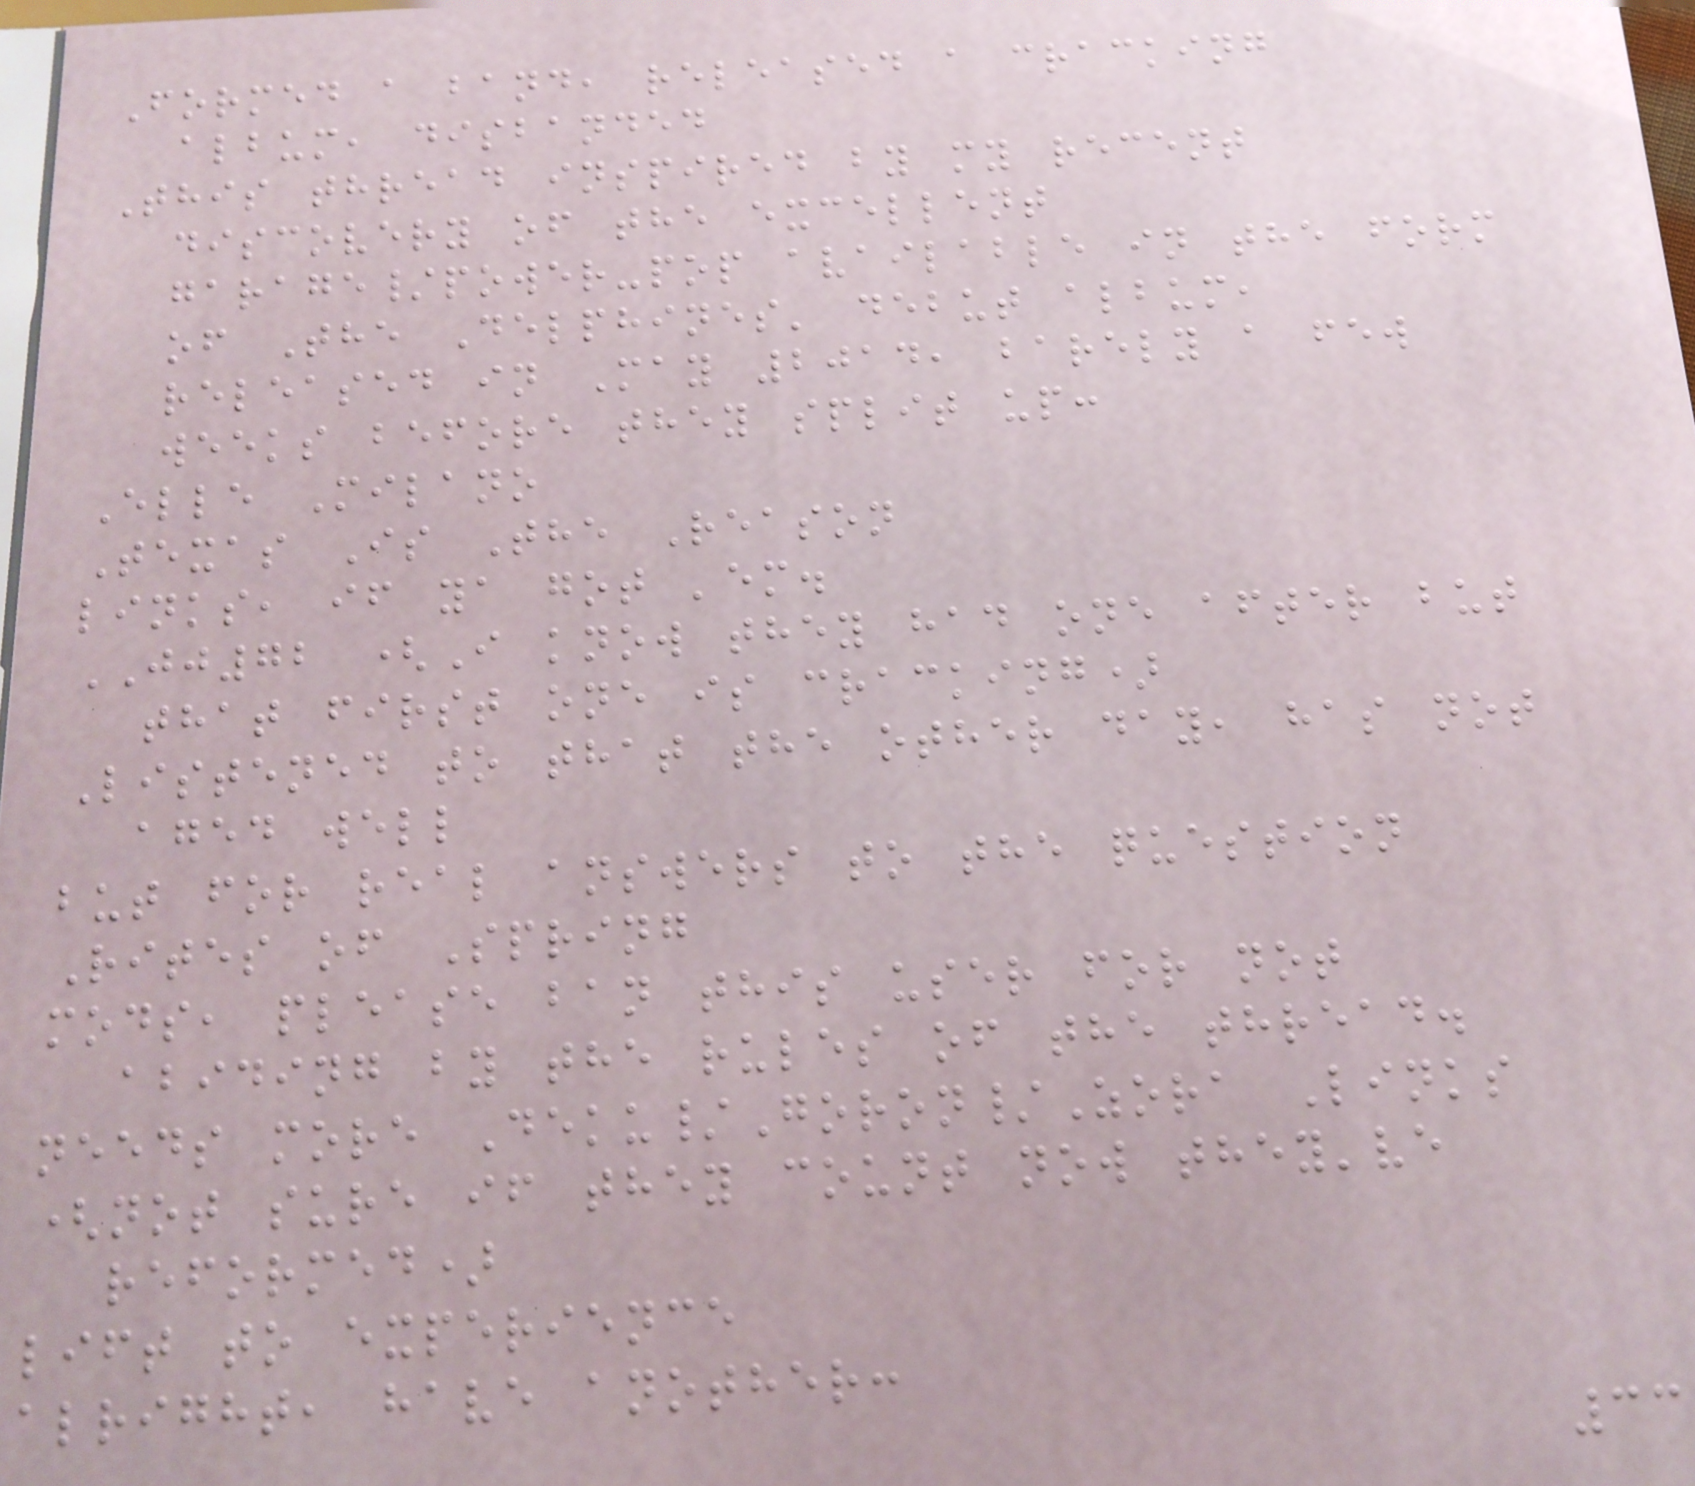Formed a band, released a cracking
album, disbanded
This thread inspired by my recent
discovery of the excellent
garage/power-pop available in the form
of The Delphines' debut album,
released in May 2014, barely a few
weeks before they split up:
Elle Milano
Texas Is The Reason
links, if ya got 'em.
JJ72 (I know they had one after but
that first one is cracking)
Listened to that the other day, has not
aged well
but for real answers to the question
Rites of Spring
mods, please ban this user for not
abiding by the rules of the thread.
needs more Deku/Goron/Zora Links
(not sure if they count now they've
reformed)
lift to experience
alright, have another:
33
